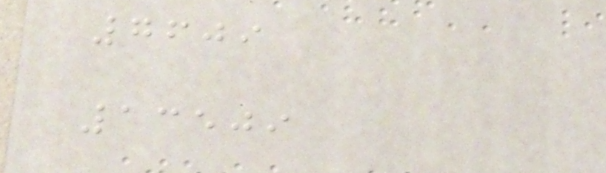7609
13509
